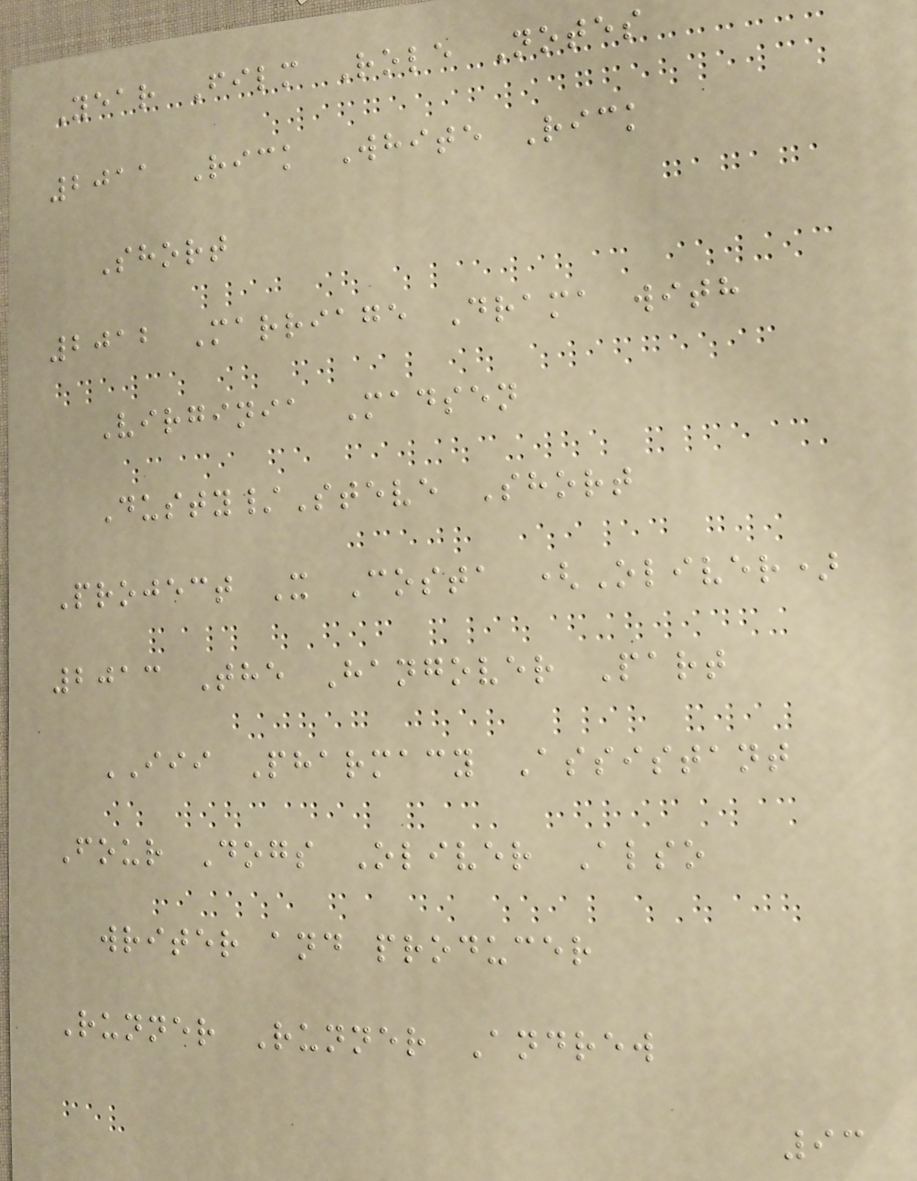Year Film Role Notes
2011 Rick White Rick
Short
2012 Marriage Drama with
Virginia Madsen
Dusty/Steve Short
Project X Costa (Oliver)
2013 The Hangover Part
III Pharmacy Assistant
Four Dogs Oliver Also
writer and producer
Runner Runner Andrew
93
